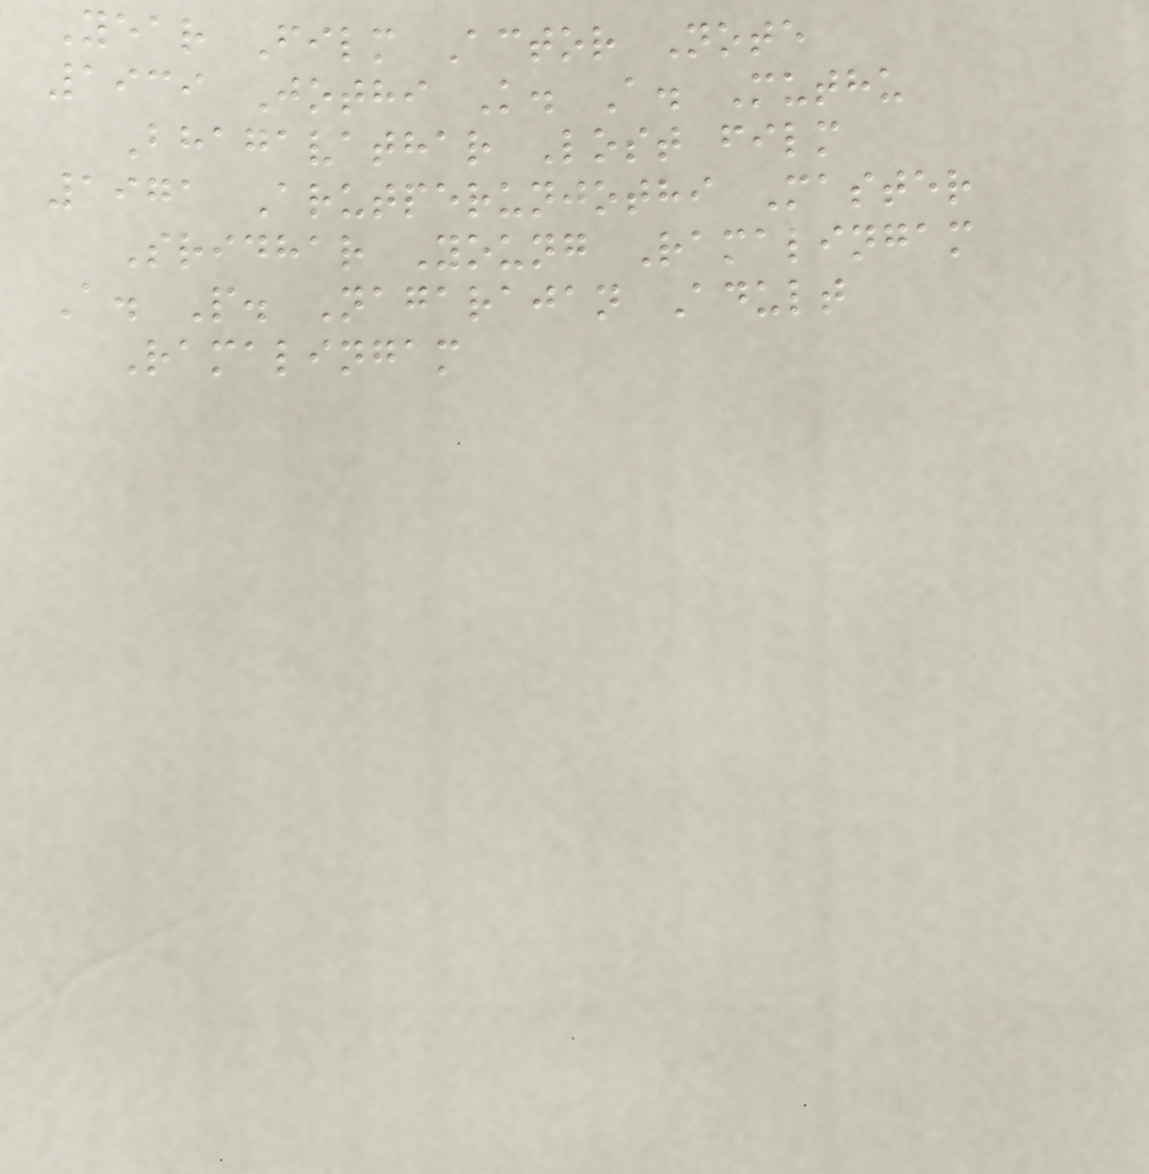Year Film Actor Note
1939 Jothi K. A. Muthu
Bhagavathar Lost film
1971 Arutperunjothi Master
Sridhar Young Ramalingam
A. P. Nagarajan Adult
Ramalingam
